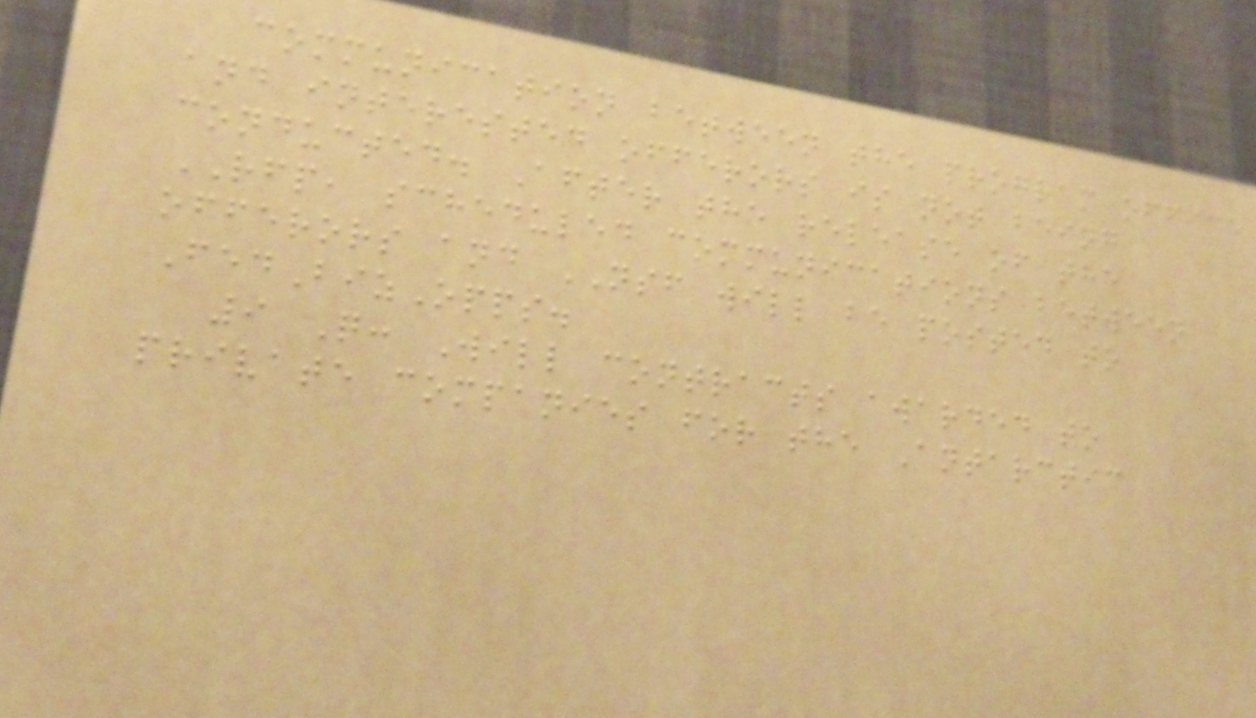communication between the program office
and interested offerors is not being
conducted. After the release of the
RFP, scheduled communications between
offerors and NSF will be posted to
FedBizOpps.
9 Q: Will contracts awarded to
private companies for the Antarctic
